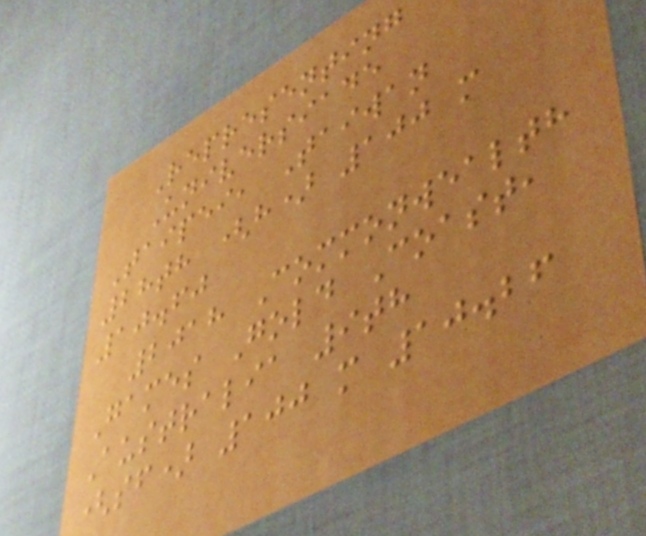Representing
Universiade
Taipei, Taiwan
28th (h) 100 m
10.60
2018 Commonwealth
Games Gold Coast,
Australia 9th
(sf) 100 m 10.26
